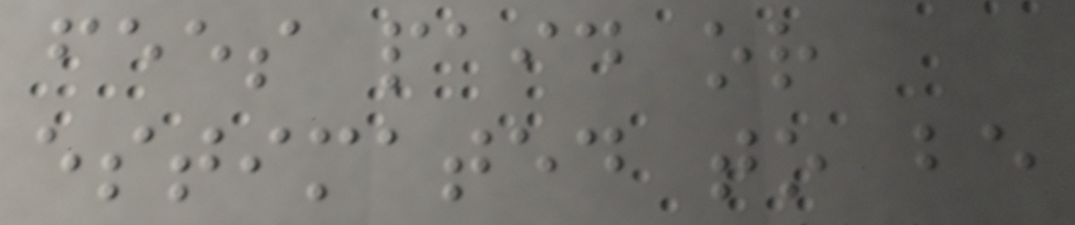fees paid or
estimated to be
